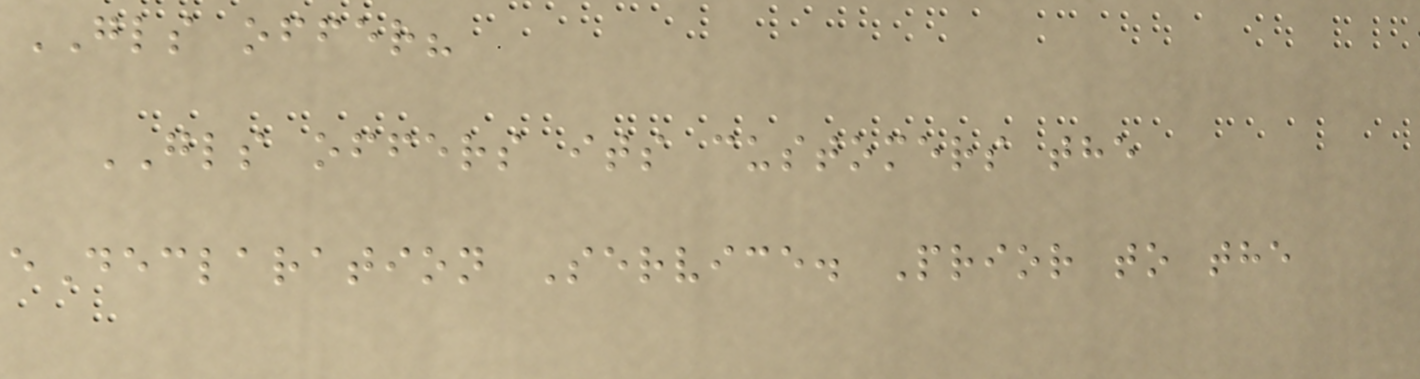GLS offer?
GLS offers its customers the
eDeclaration Service. Prior to the
